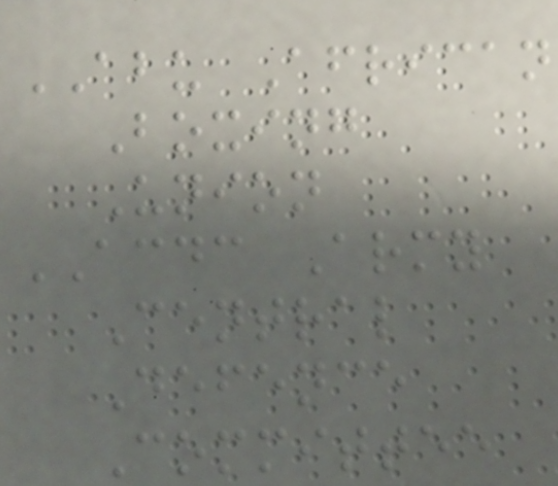ABU African
Boxing
Union
ACDC Army
Central
Defence
Committee
